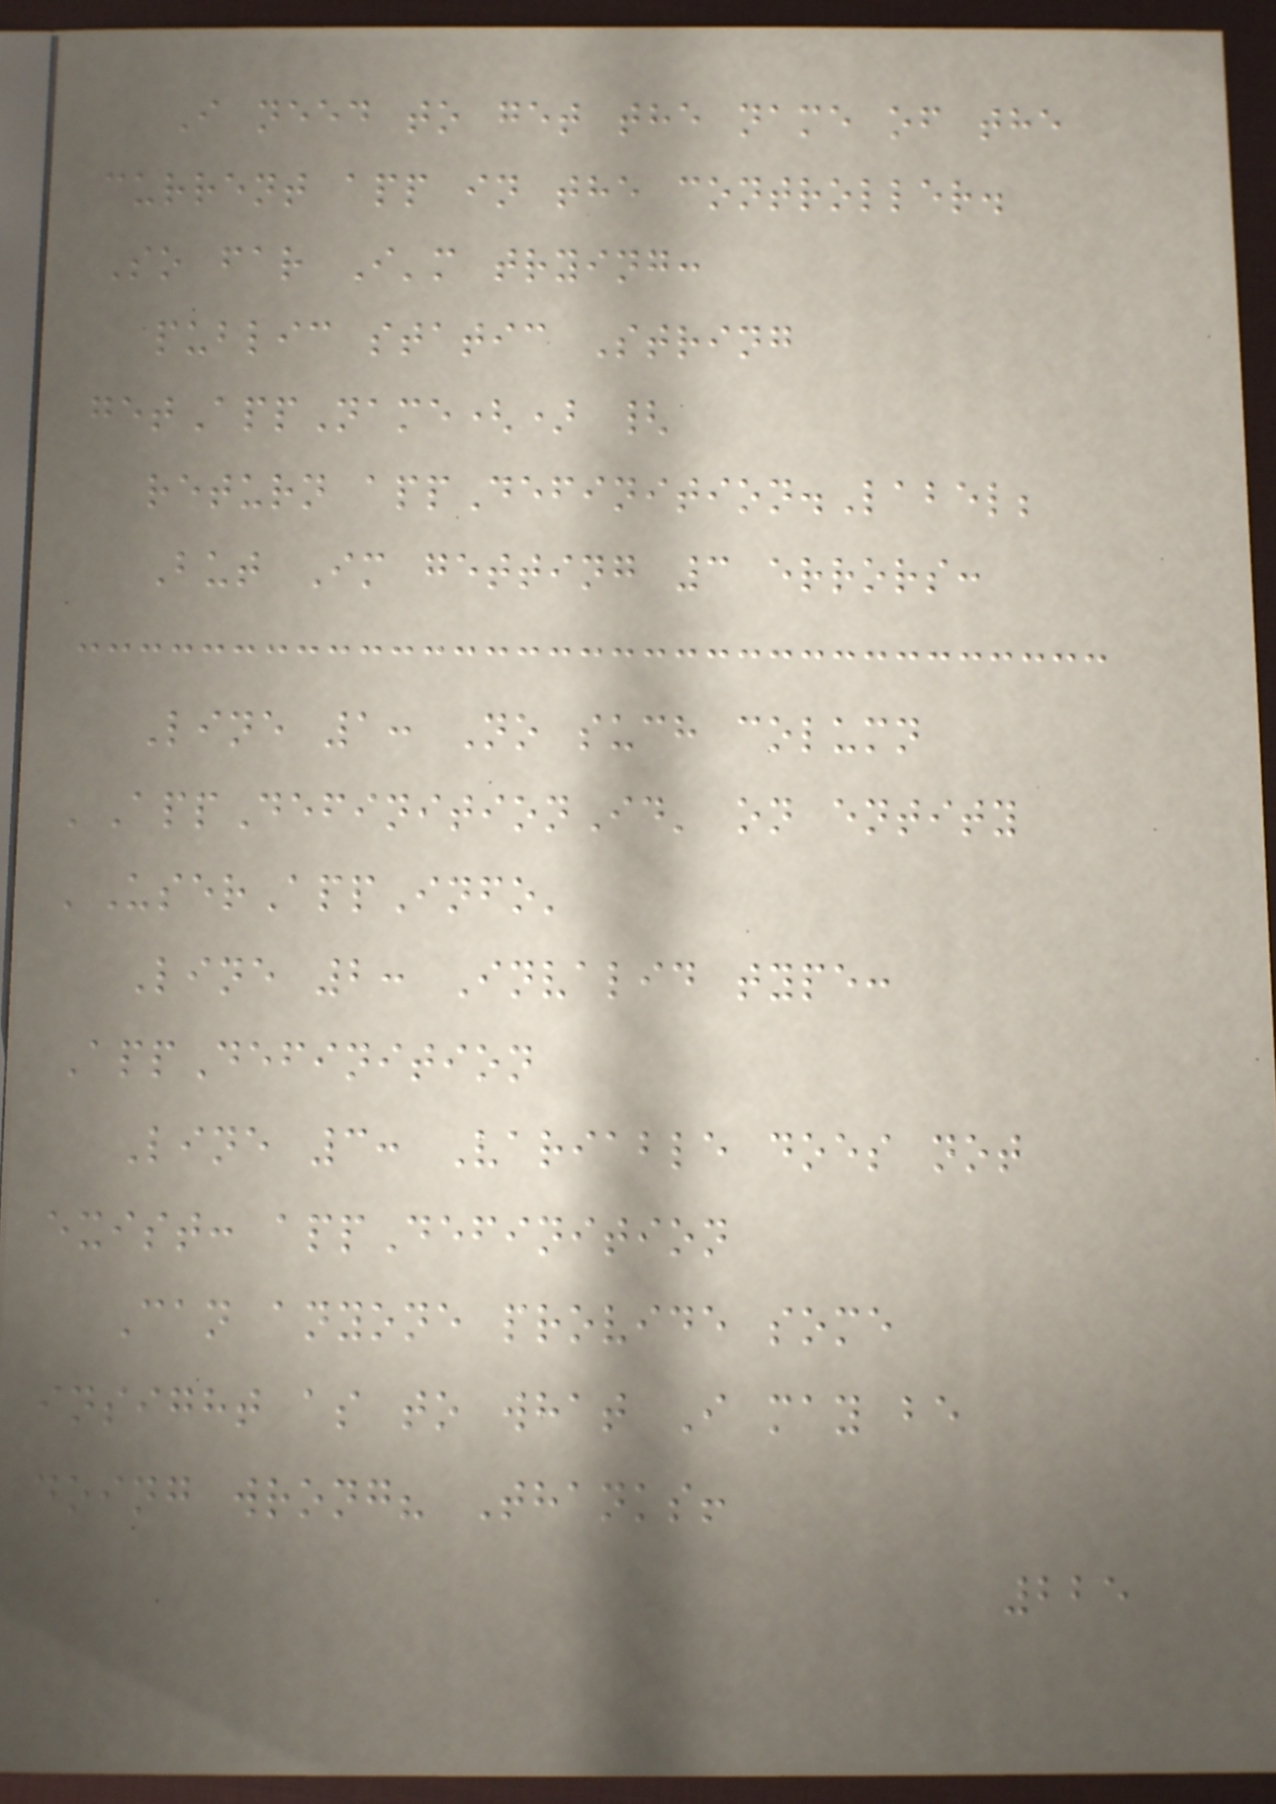I need to get the name of the
current app in the controller.
So far I'm trying:
public static String
getAppName() {
return appDefinition.Label;
But Im getting 3 errors:
Line 1: No such column
'AppDefinitionId' on entity
'UserAppInfo'
Line 2: Invalid type:
AppDefinition
Line 3: Variable does not
exist: appDefinition
Can anyone provide some
insight as to what I may be
doing wrong? Thanks!
225
